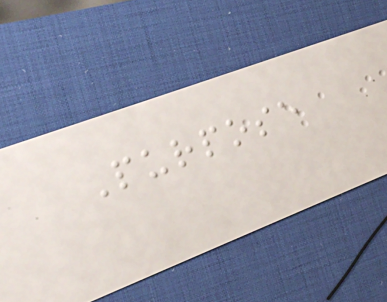Purpose
